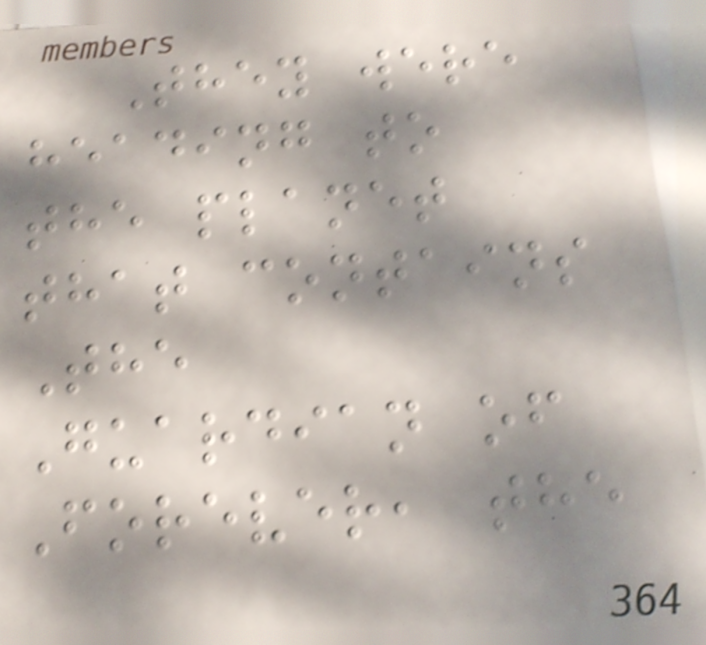They were
heading to
the planet
that contains
The
Guardian of
Forever, the
